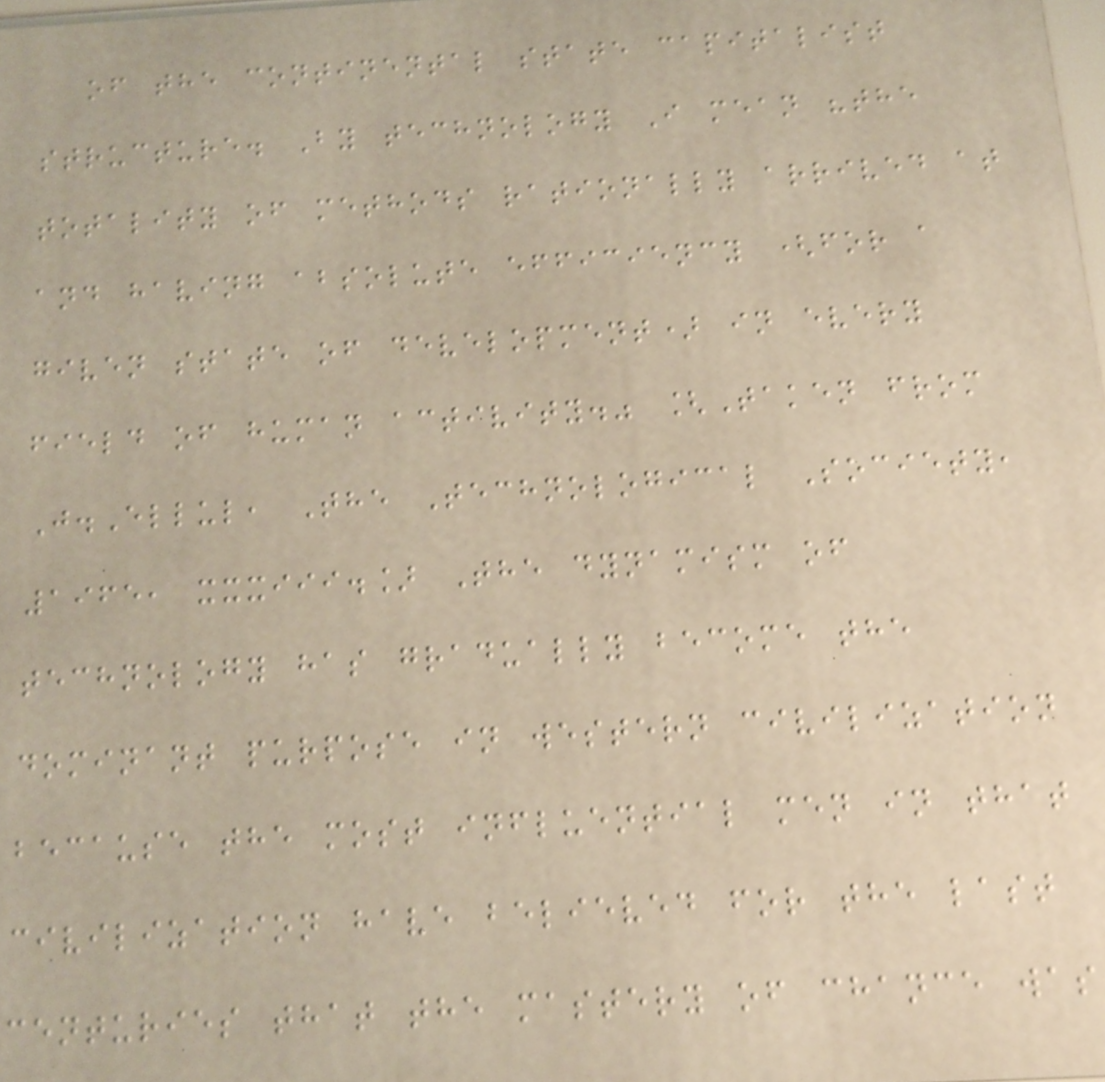of the continental state capitalist
structure. By technology I mean "the
totality of methods rationally arrived at
and having absolute efficiency (for a
given state of development) in every
field of human activity." [Taken from
J.Ellul, The Technological Society,
1965, xxxiii.] The dynamism of
technology has gradually become the
dominant purpose in western civilization
because the most influential men in that
civilization have believed for the last
centuries that the mastery of chance was
